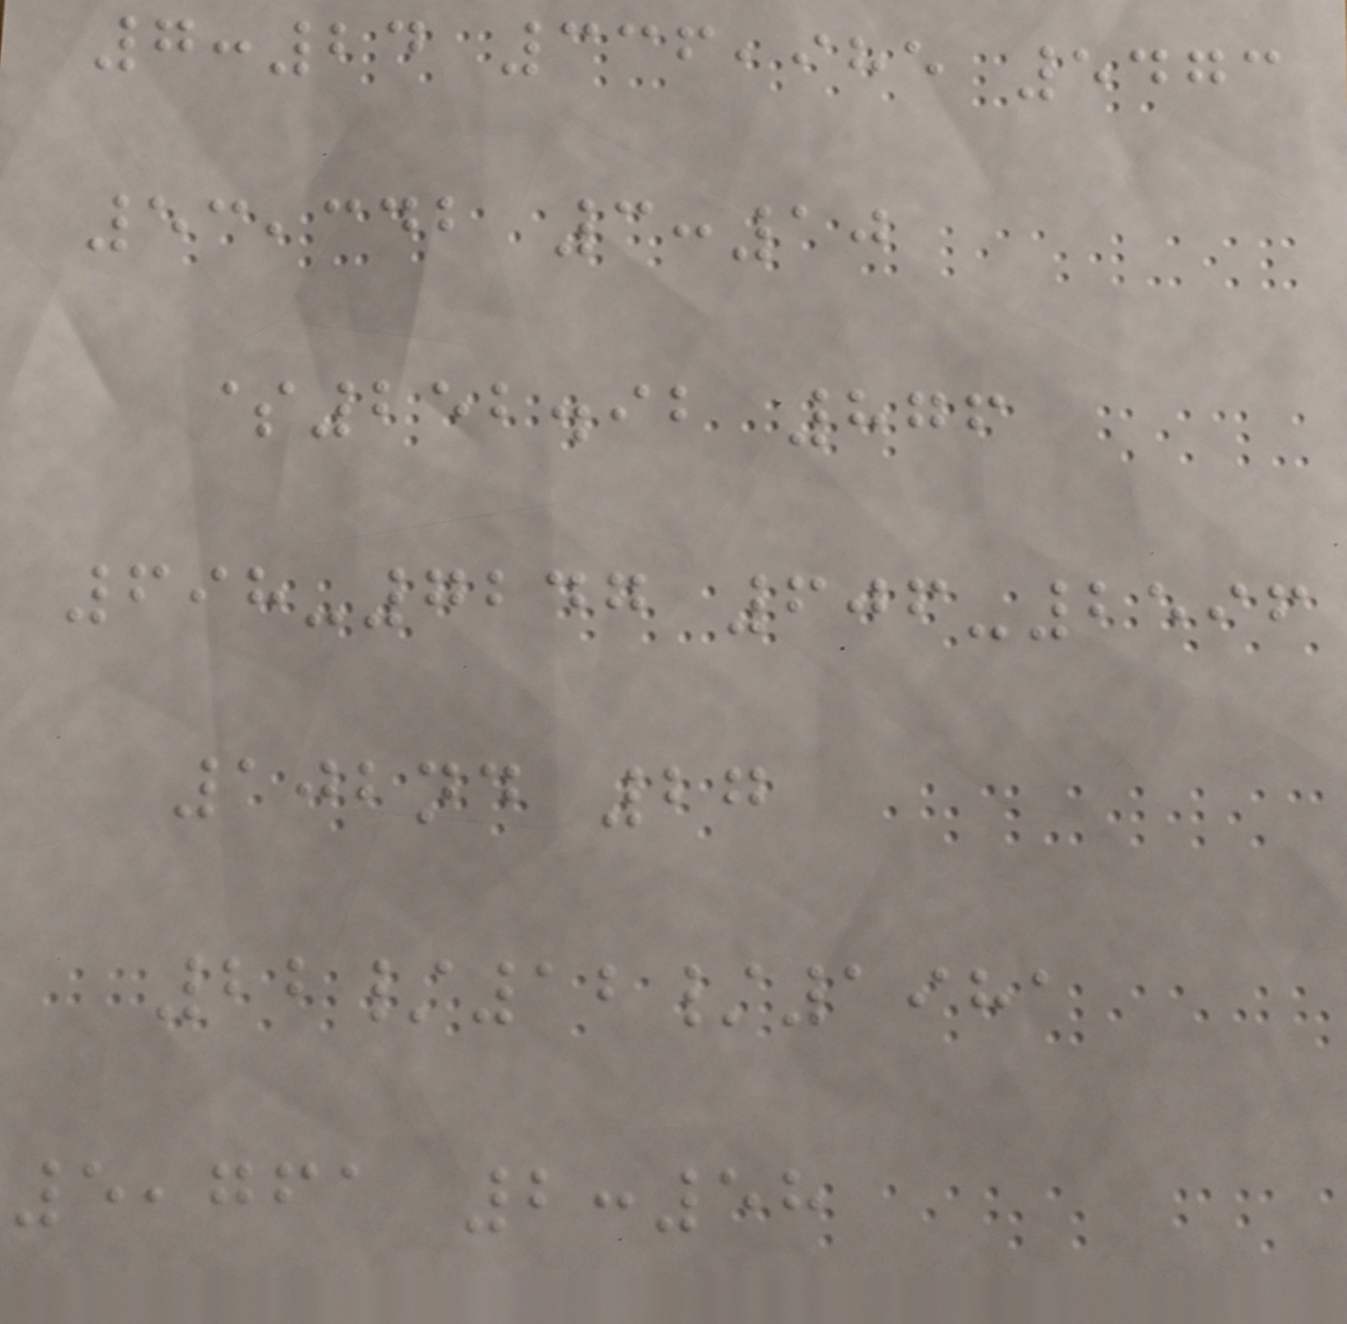7:24 336,985 5473
53,342 3:10
$252.92 876
698-7247 606-2596
102nd 27
22/12/1981
5,761 2:58
